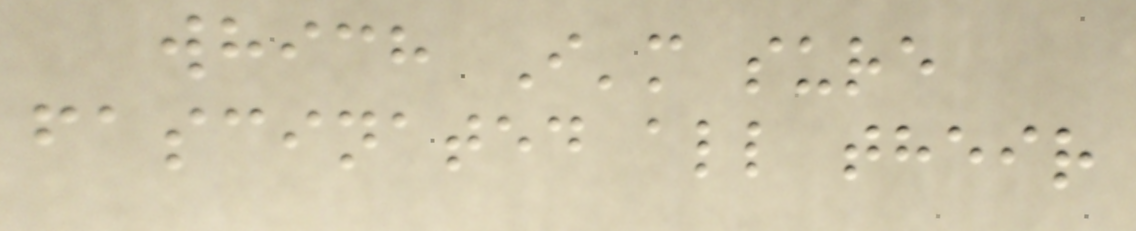which I'm sure
fascinated all their
